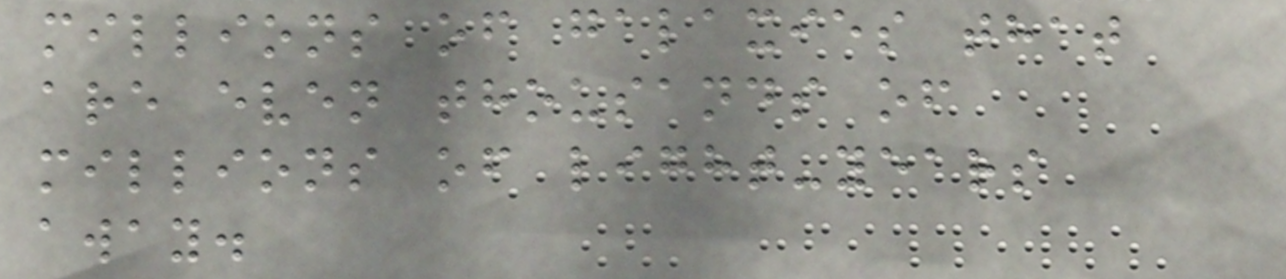millions of galaxies that
are even thousands of
millions of light-years
away.
